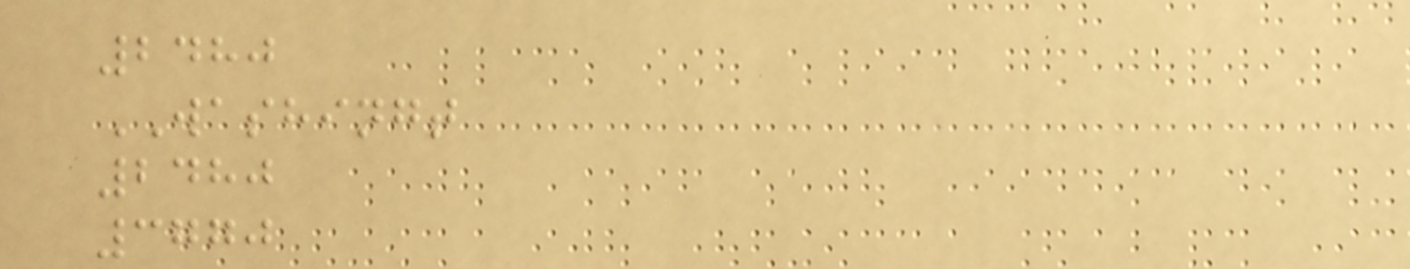2480
WASHINGT
2480
3770
